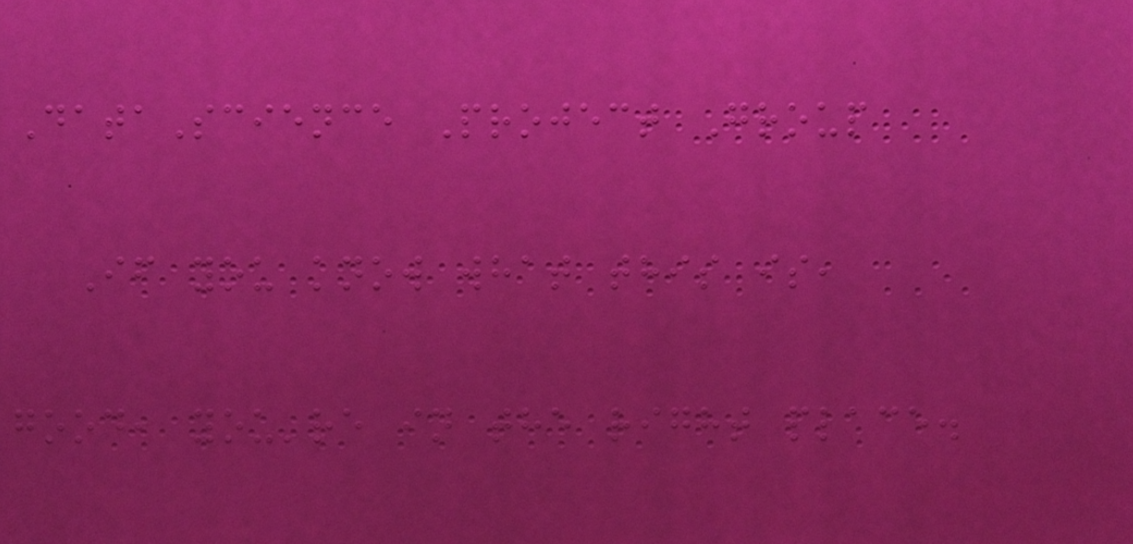DataScience Project Group
If you know what this is,
good, you're in the right place.
